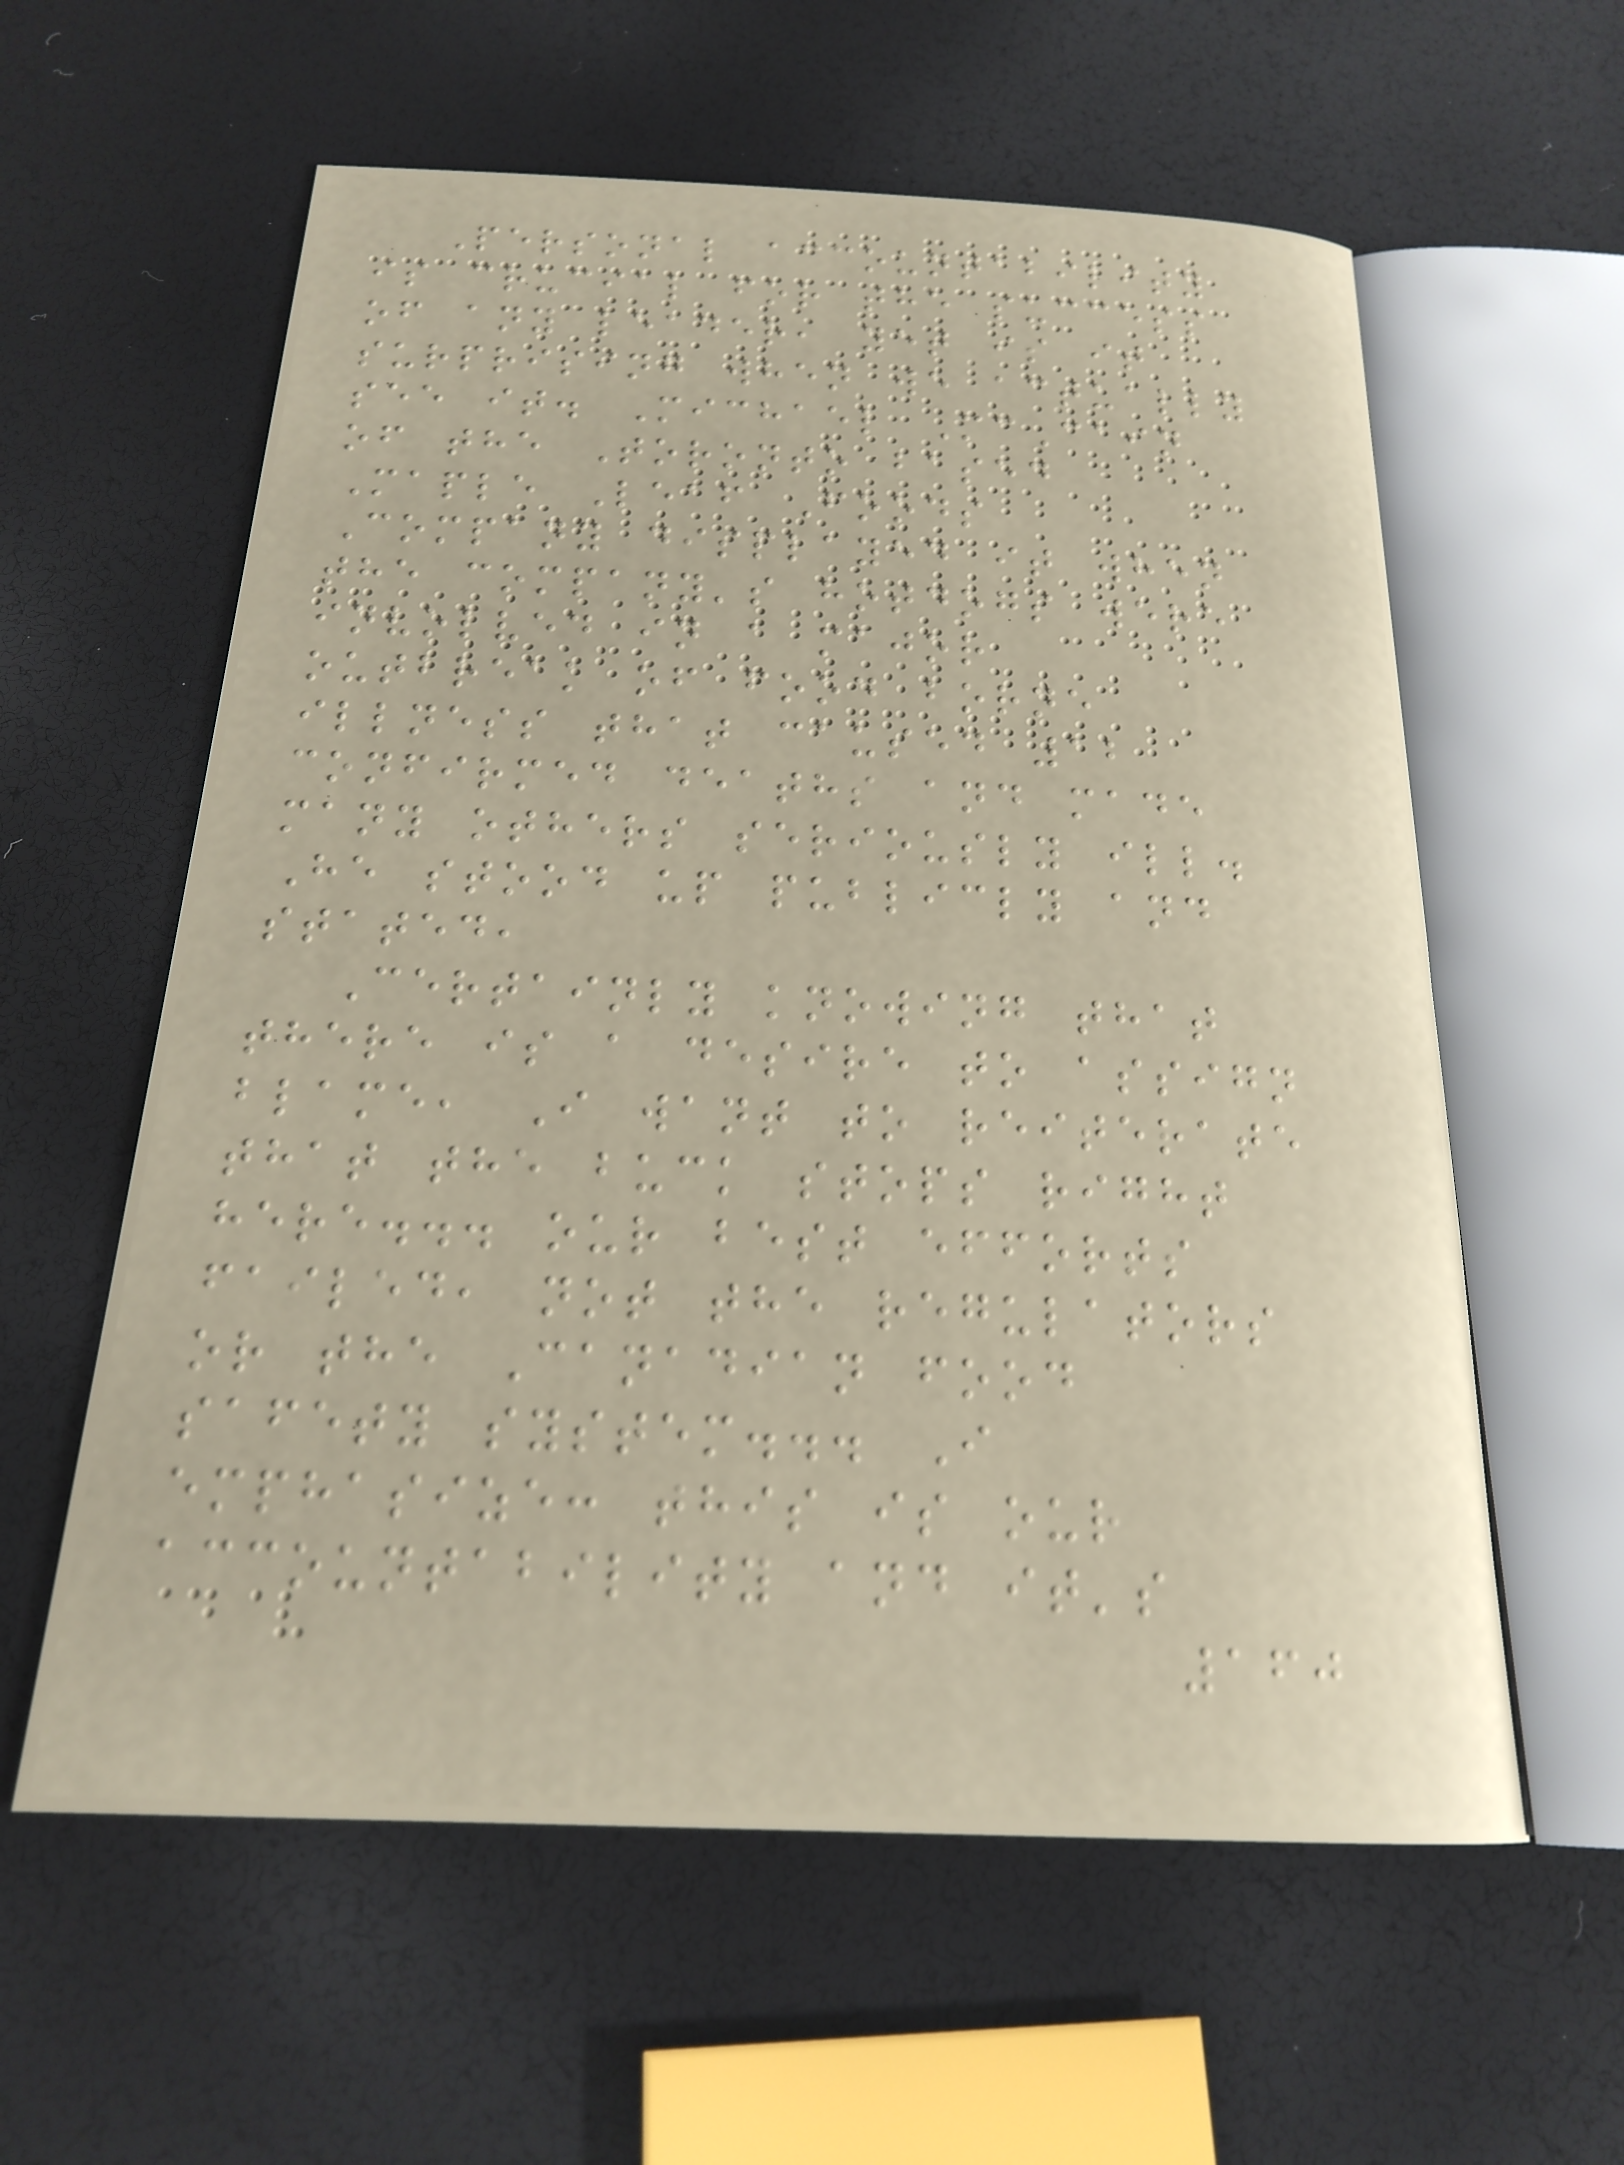Personal accountability
is crucial for the success
of any leader, yet is it
surprising when we actually
see it. Michael McCain
of the Toronto based
Maple Leaf Foods
Company displayed it when
the company's hotdogs were
involved in a major
outbreak of food borne
illness that caused 12
confirmed deaths and made
many others seriously ill.
He stood up publicly and
stated,
Certainly knowing that
there is a desire to assign
blame, I want to reiterate
that the buck stops right
here... our best efforts
failed, not the regulators
or the Canadian food
safety system... I
emphasize: this is our
accountability and it's
160
